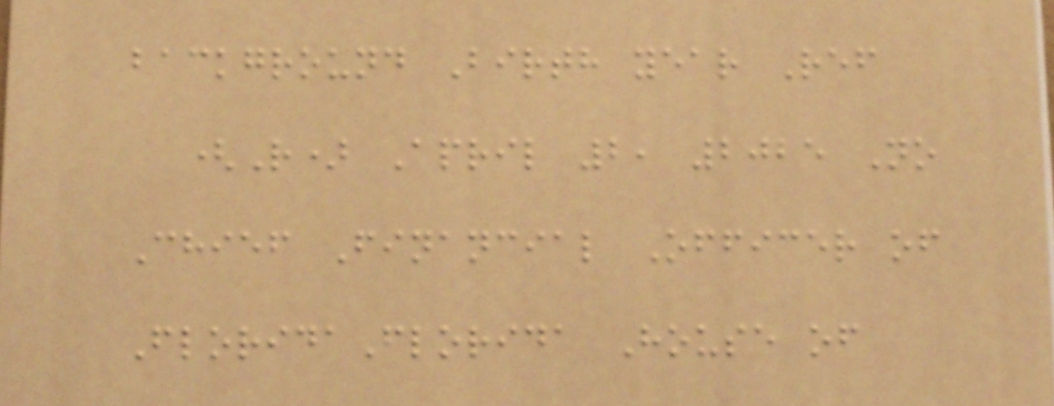background Birth year Ref
(R) April 2, 2025 No
Chief Financial Officer of
FloridaFlorida House of
